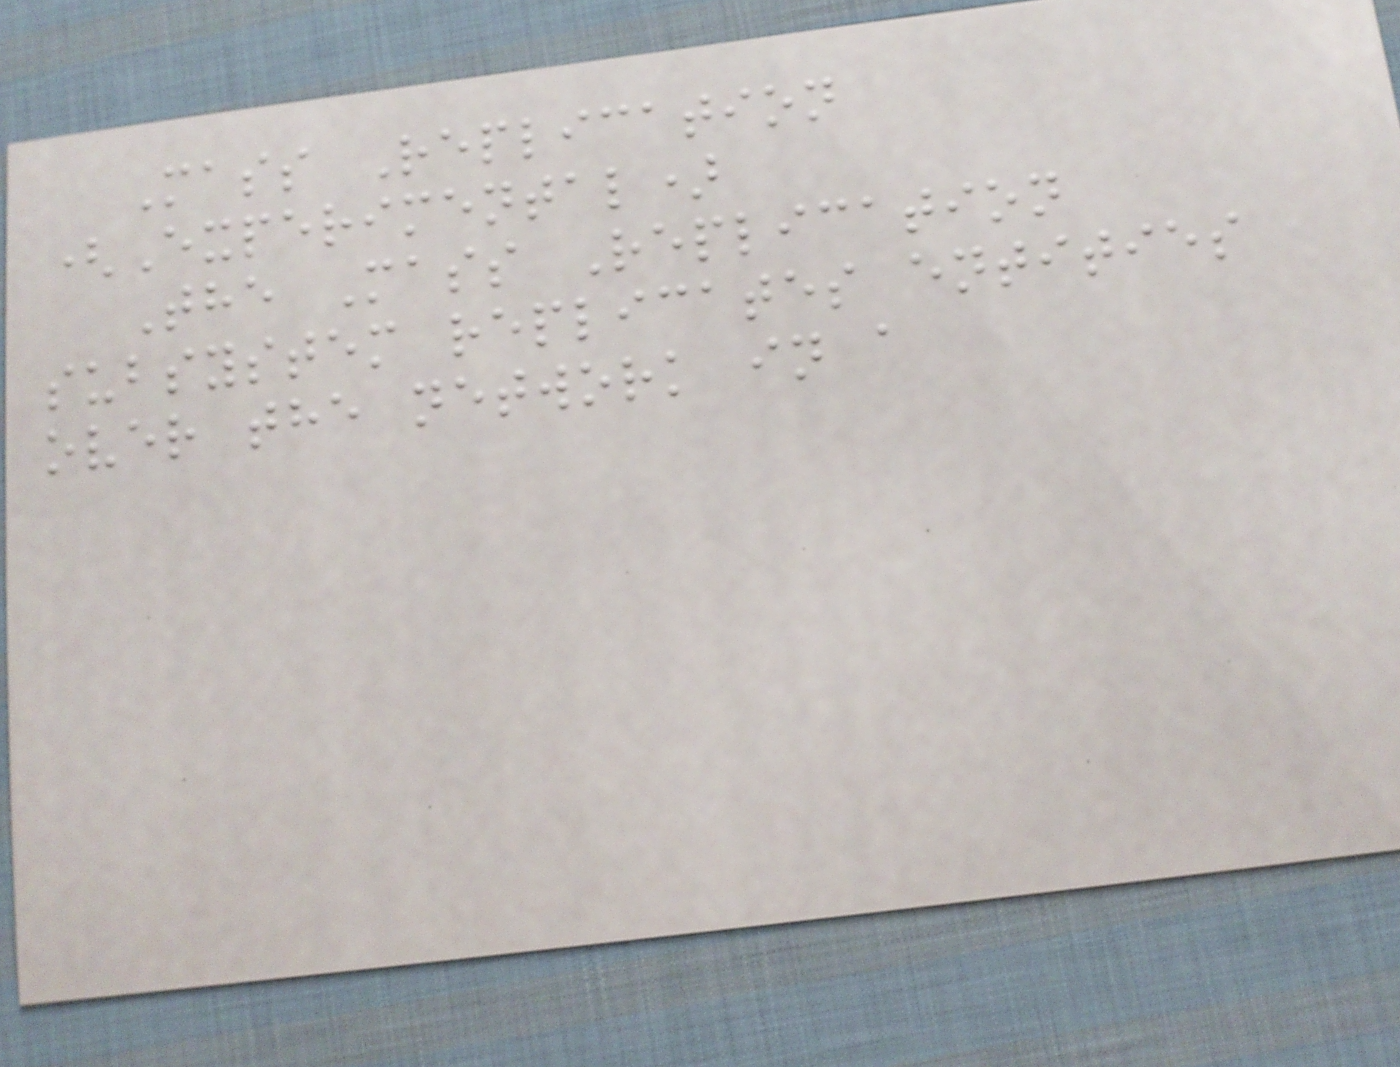Mass Replication
(Experimental)
The Mass Replication
subsystem replicates entities
over the network in a
